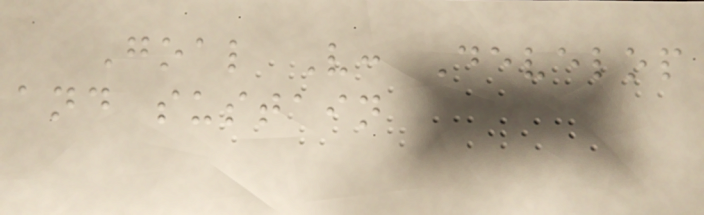Goal V: Develop
and sustain
